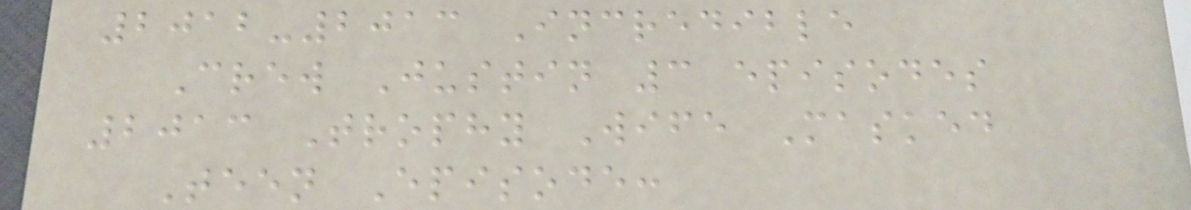2012-2013 Incredible
Crew Justin 3 episodes
2013 Trophy Wife Masked
Teen Episode:
